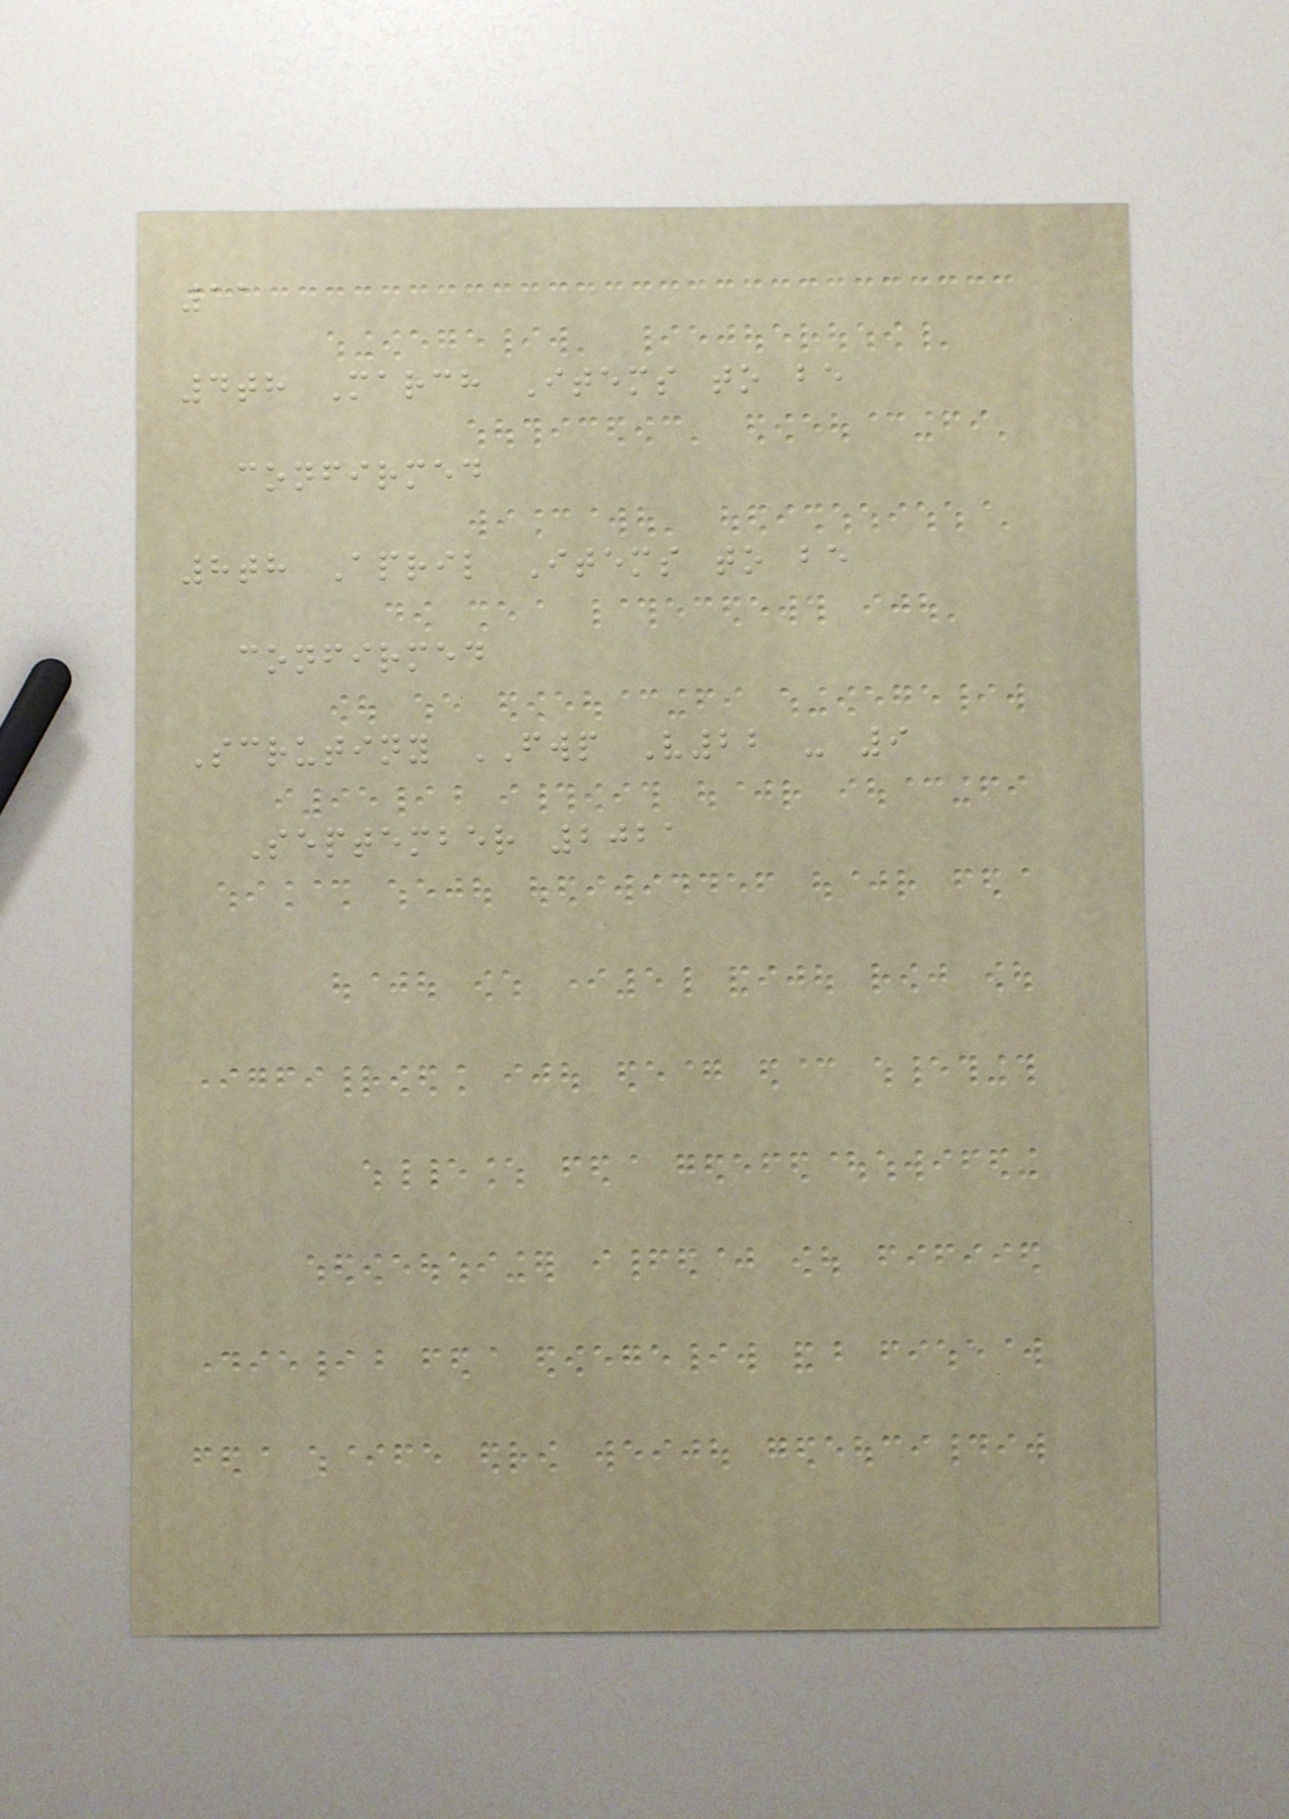11
4th March Items to be
confirmed
8th April Items to be
confirmed
Scrutiny FWP V22 - 9
September 2021
